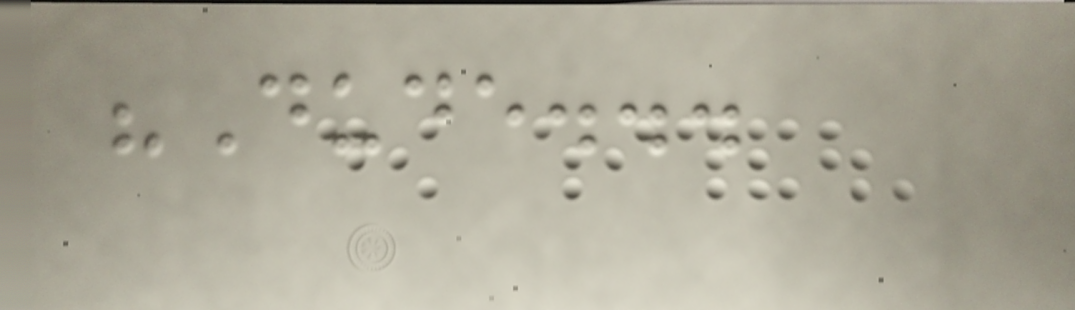"Dude...
